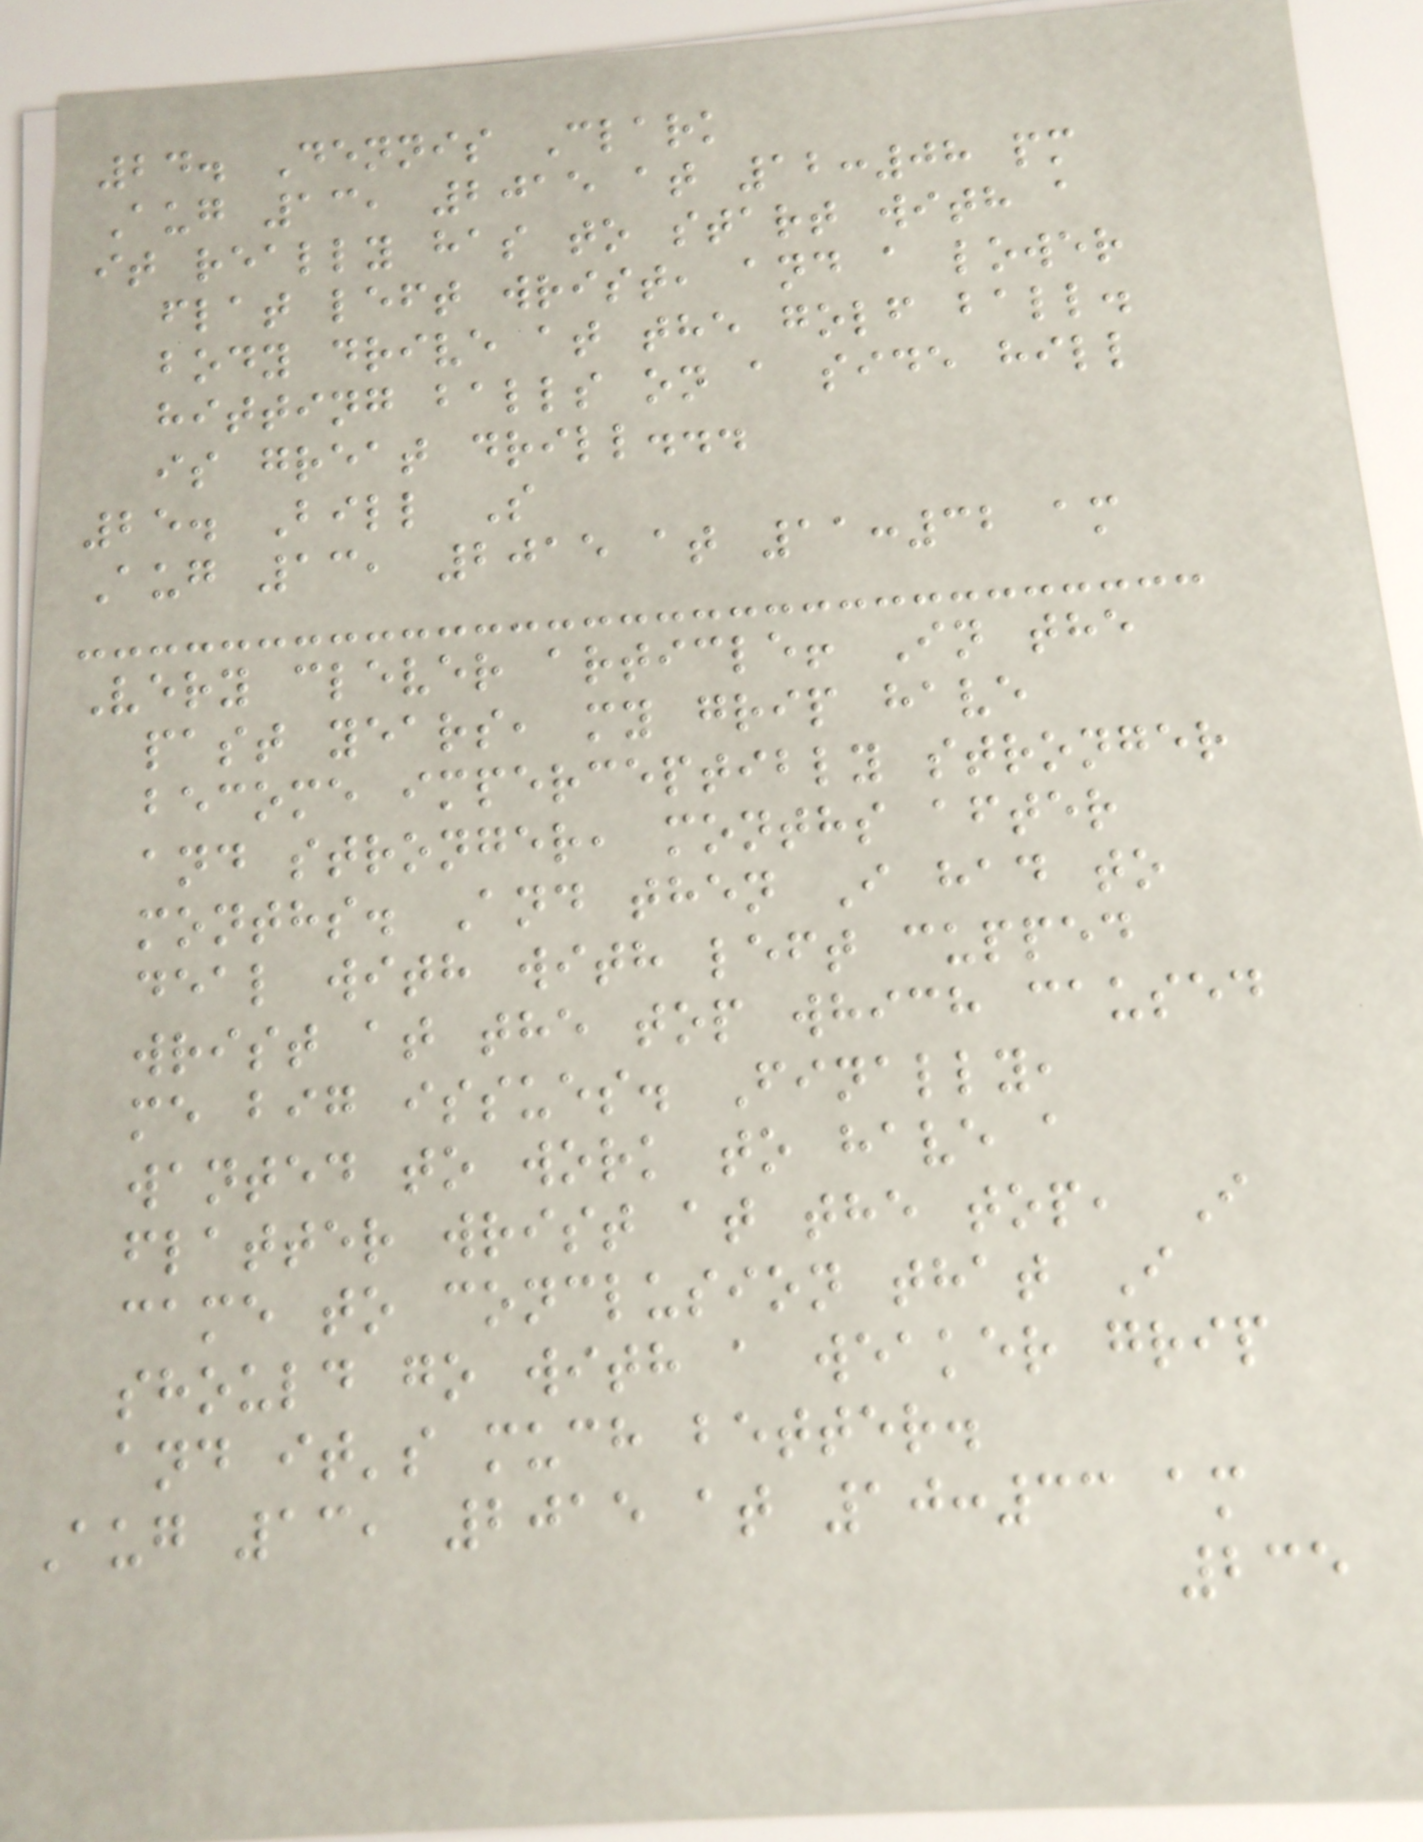24. Dennis Clark
Aug 13, 2015 at 12:08 pm
it really has to start with a
flat left wrist, and a lower
body drive at the golf ball.
hitting balls on a side hill
is great drill...
25. Bill S
Aug 13, 2015 at 11:32 am
Very clever article! In the
past years, my grip have
become imperceptibly stronger
and stronger, months after
months. And then I had to
deal with with left cupped
wrist at the top which caused
me big issues. Finally,
wanted to work to have a
flatter wrist at the top, I
came to conclusion that I
should go with a weaker grip
and it's much better.
Aug 13, 2015 at 10:33 am
235
